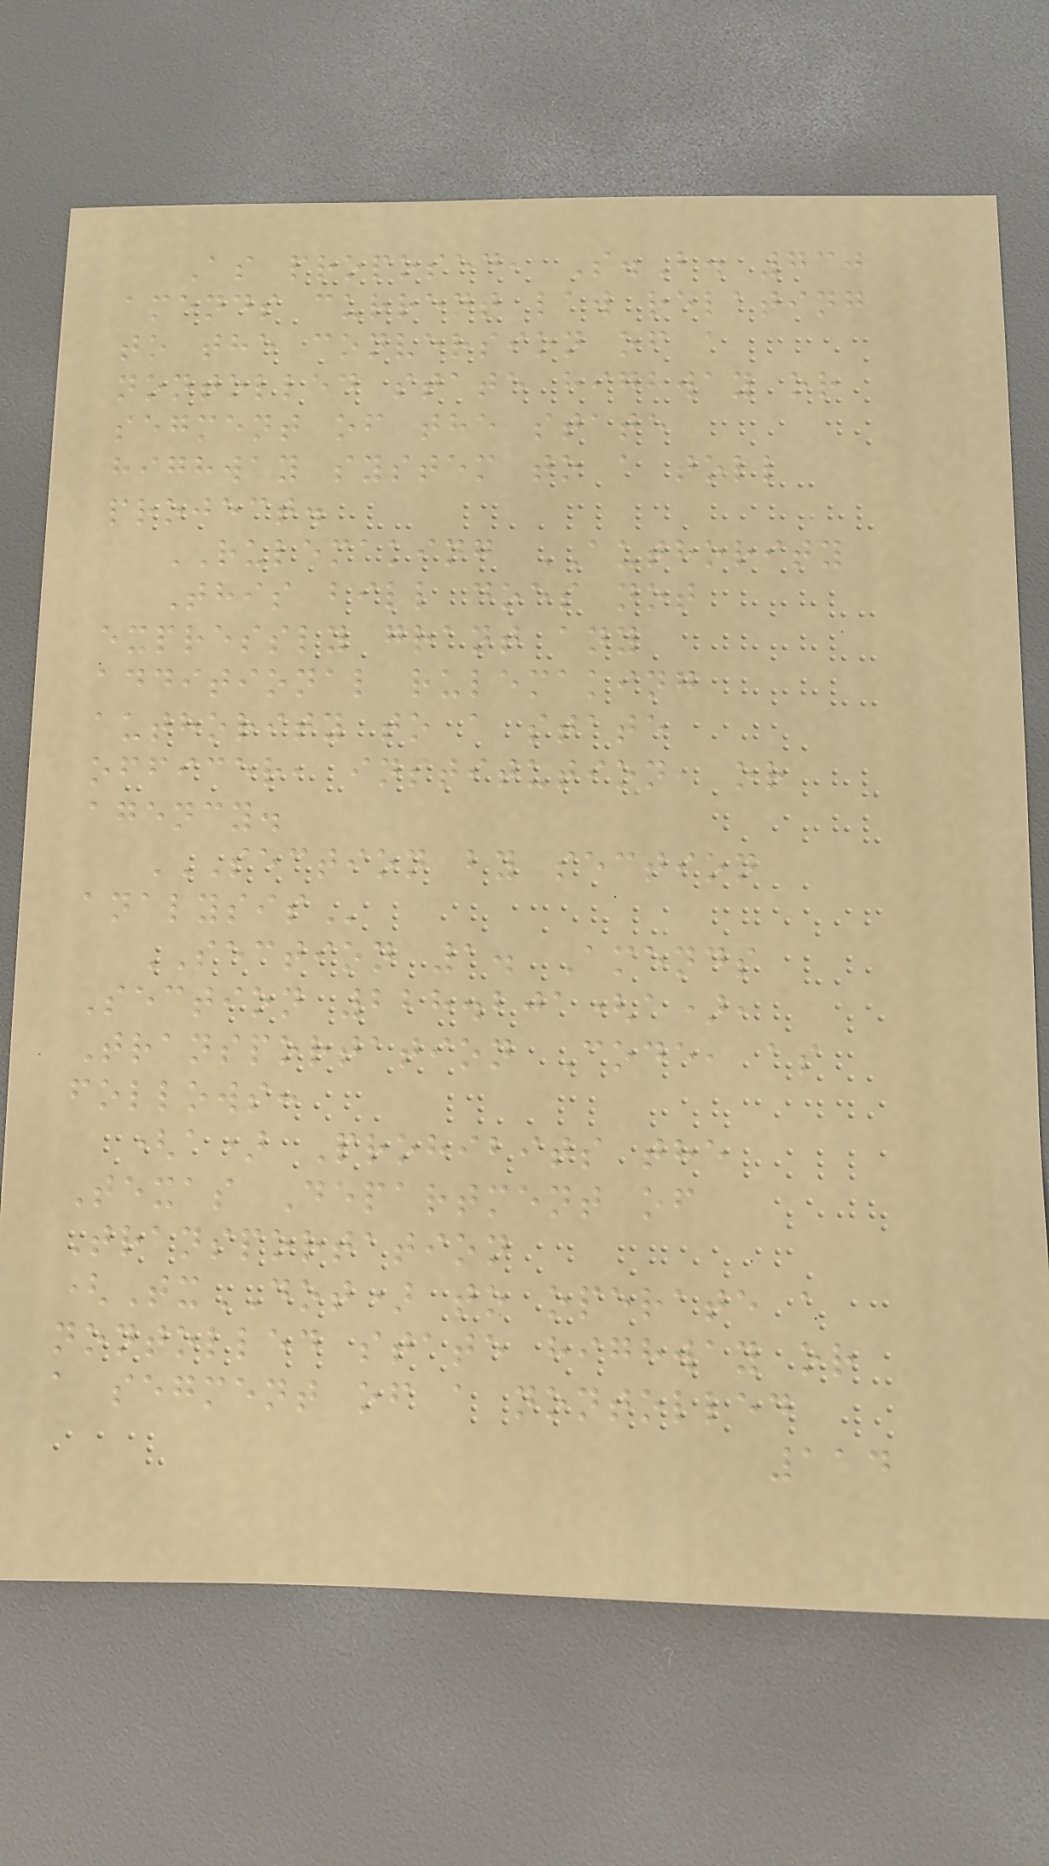As proposed, S.B. 730
amends current law relating
to the conversion of a
nontolled state highway or
segment of the state
highway system to a toll
project.
RULEMAKING AUTHORITY
This bill does not
expressly grant any
additional rulemaking
authority to a state
officer, institution, or
agency.
SECTION BY SECTION
ANALYSIS
SECTION 1. Amends
Section 228.201(a),
Transportation Code, as
follows:
(a) Prohibits the
Texas Department of
Transportation
(TxDOT) to operate a
nontolled state highway or
a segment of a nontolled
114
